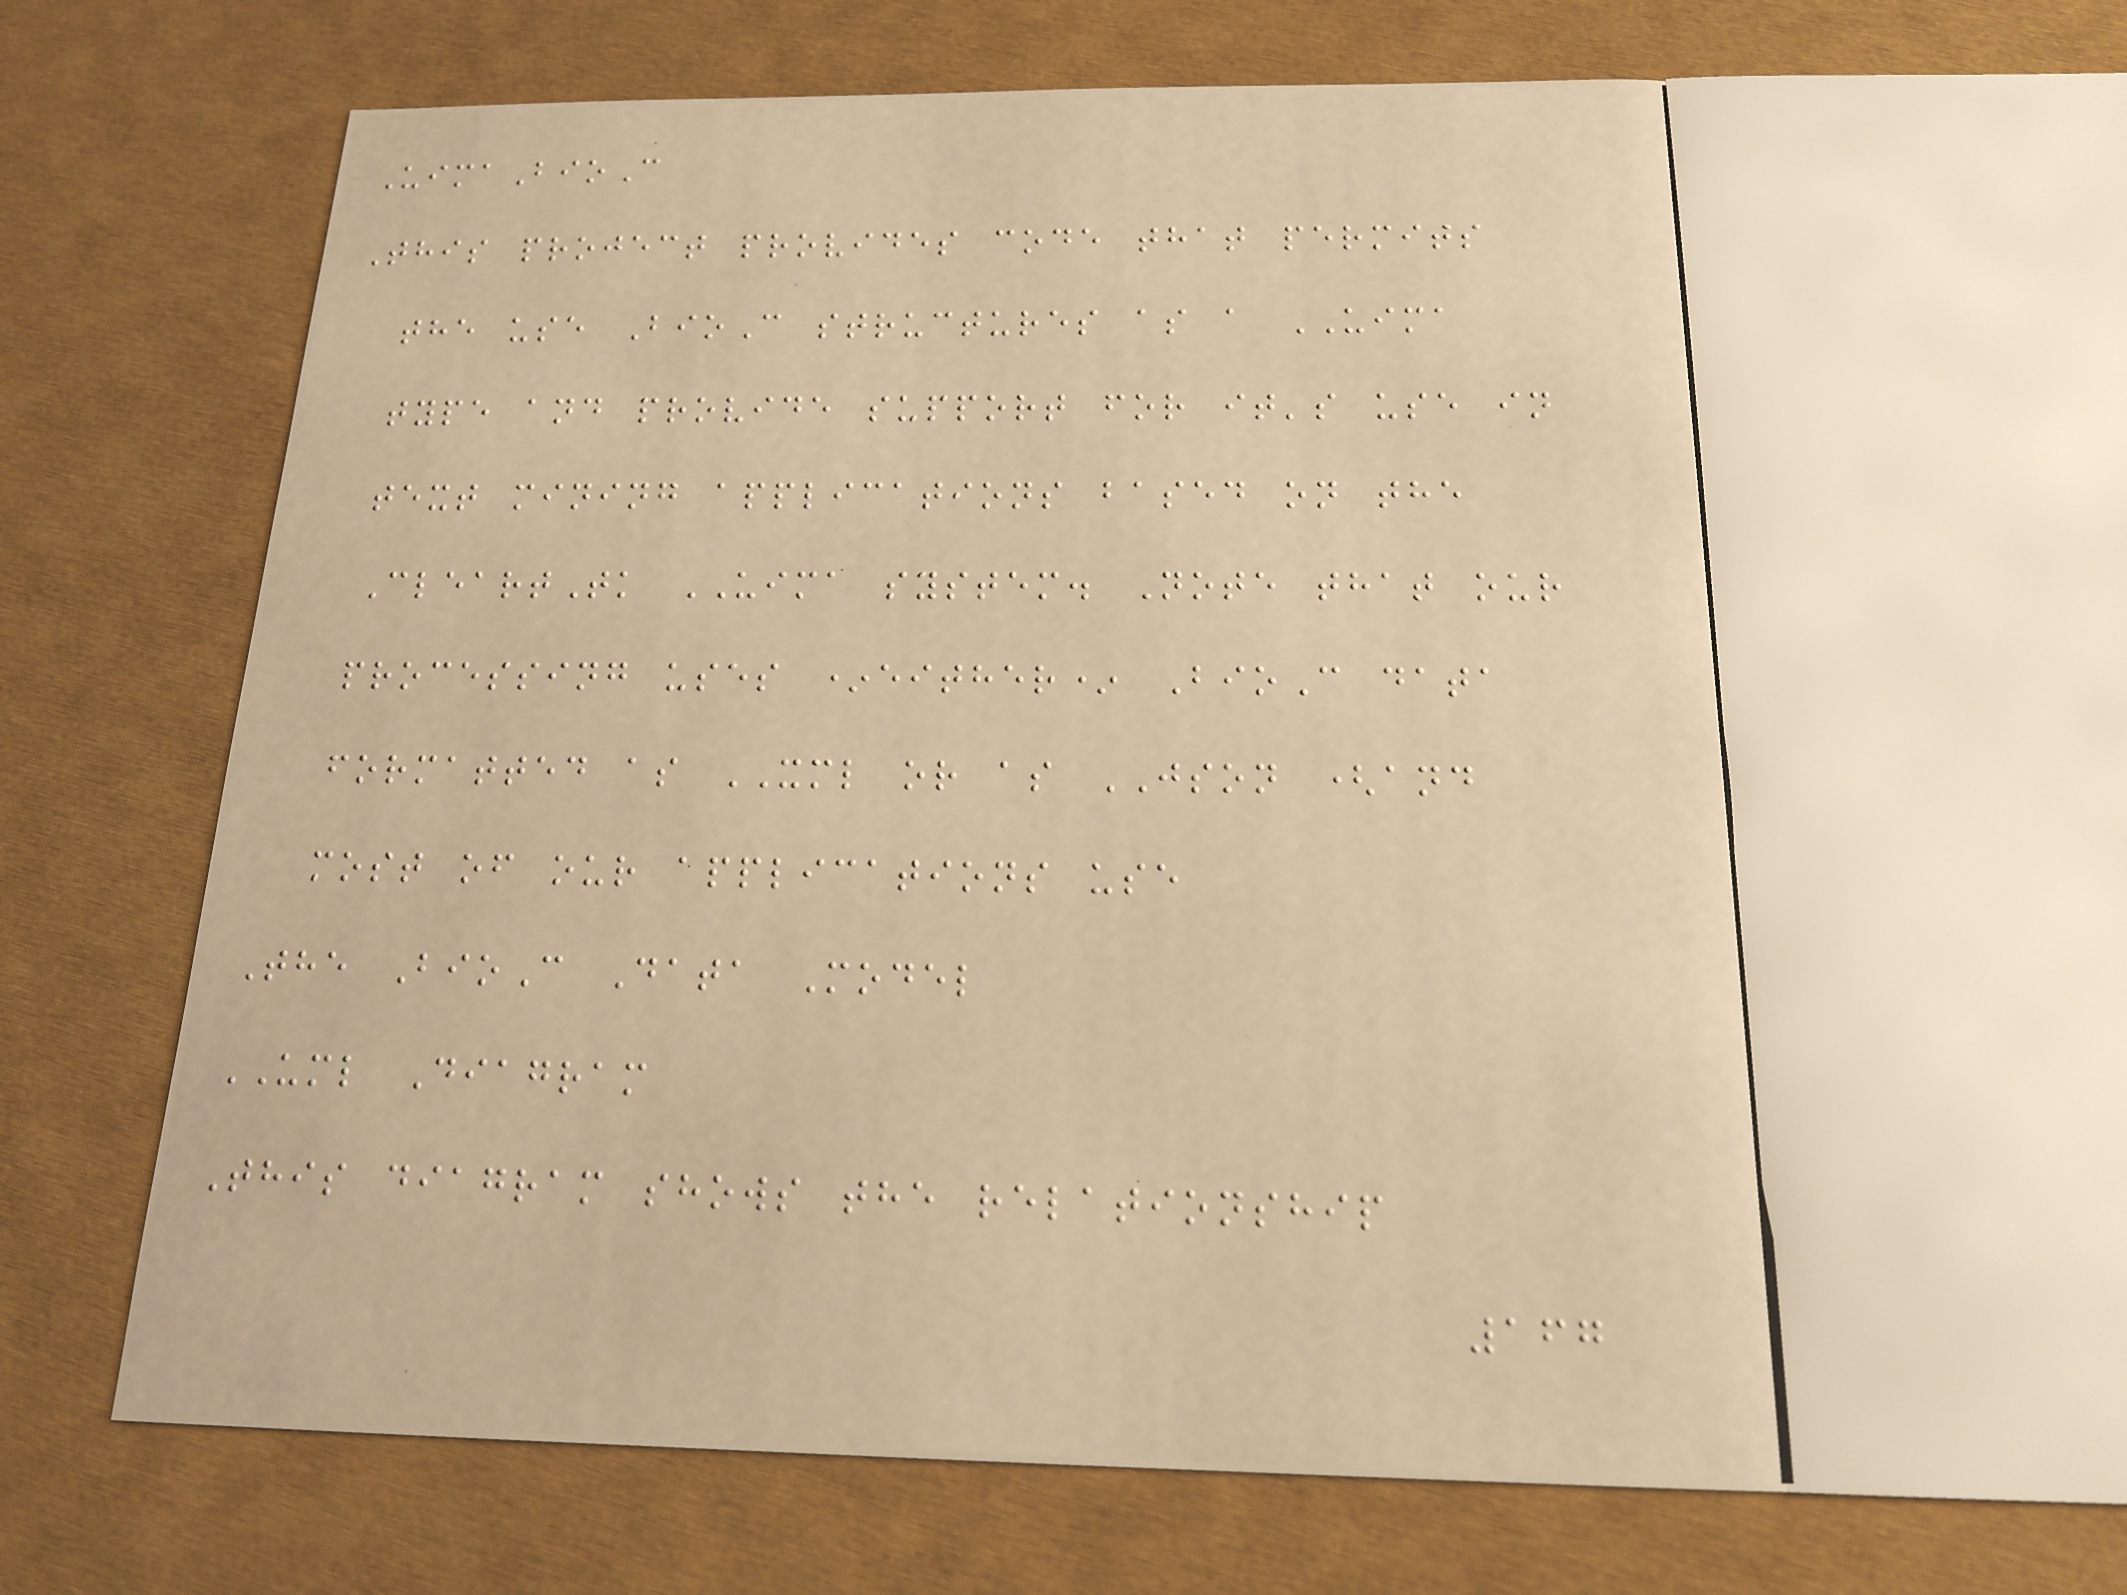UimaBioC
This project provides code that permits
the use BioC structures as a UIMA
type and provide support for it's use in
text mining applications based on the
CleartTk UIMA system. Note that our
processing uses *either* BioC data
formatted as XML or as JSON (and
most of our applications use
The BioC Data Model
UML Diagram
This diagram shows the relationship
167
